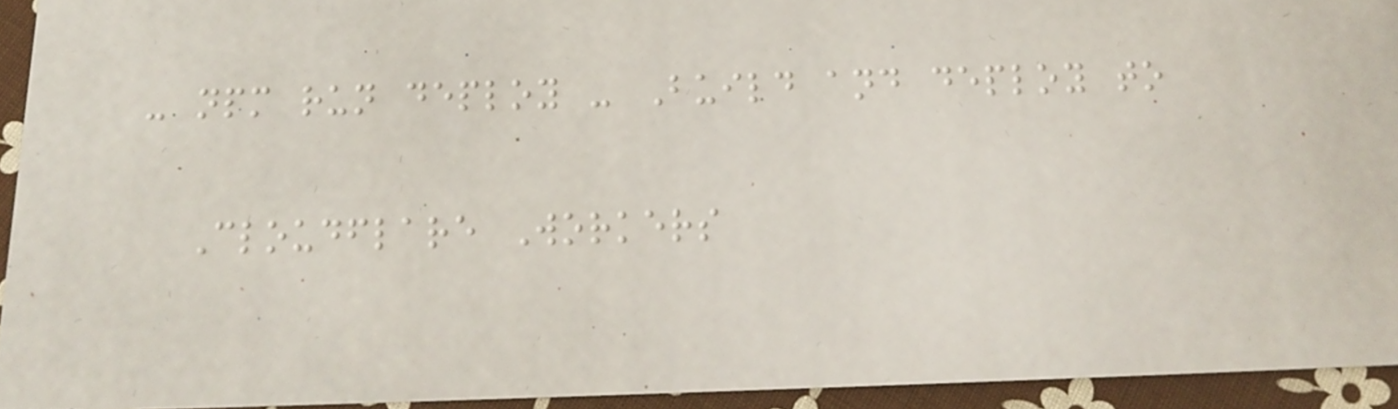- npm run deploy - Build and deploy to
Cloudflare Workers
